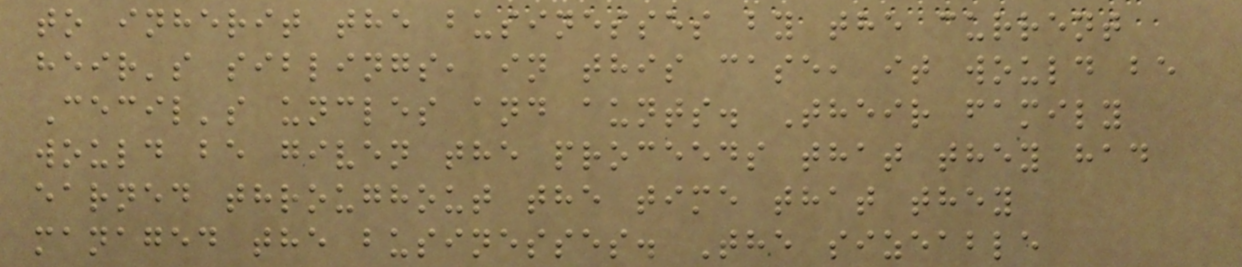to inherit the businesses by the current
heir's siblings, in this case, it would be
Cecil's uncles and aunts. Their family
would be given the proceeds that they had
earned throughout the time that they
managed the businesses. The sizeable
